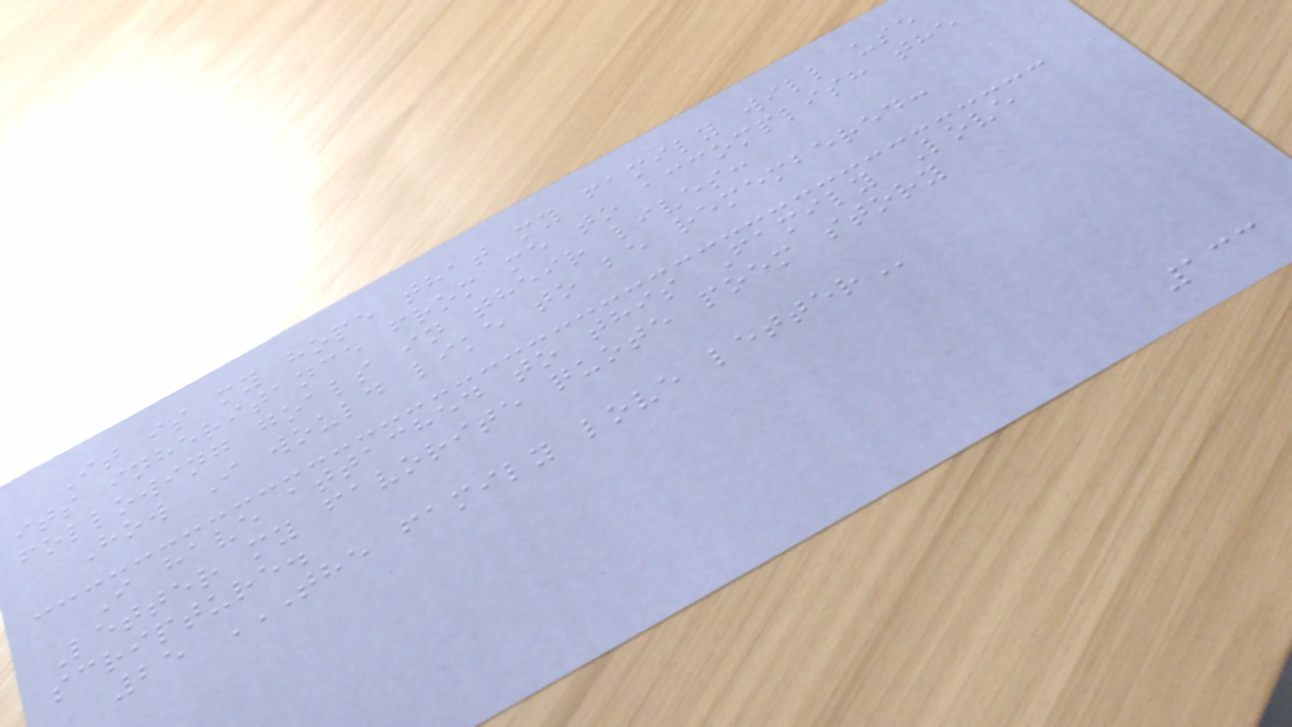It is my hope that my family will use
its inheritance from me to accomplish the
following goals in their lives:
How I would like to be remembered:
I have attached to this Family Love
Letter my favorite quote poem story
scripture.
25 THE FAMILY LOVE LETTER
133
